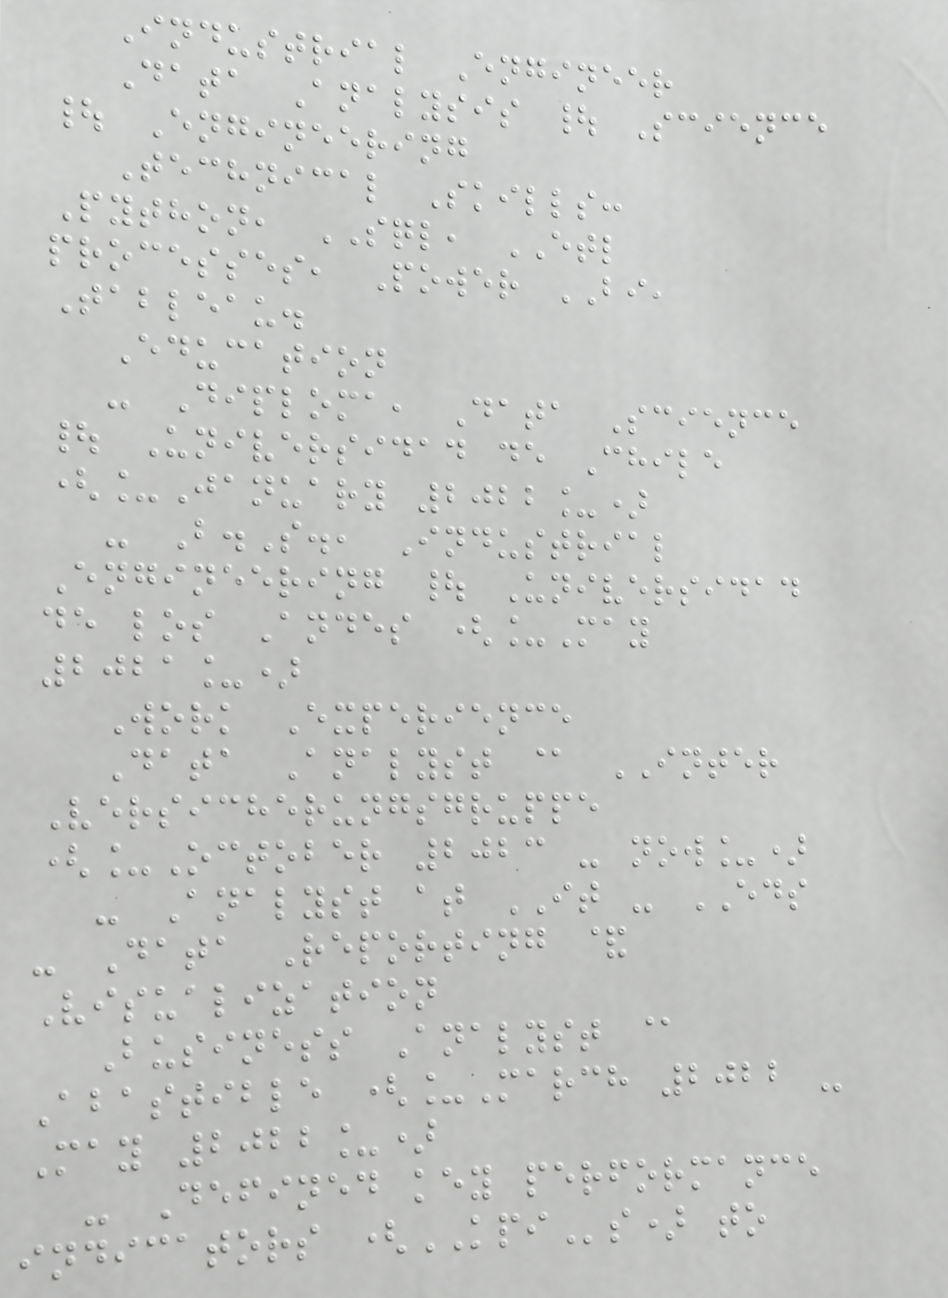Industrial Engineer
Data Analysis | Science
| Engineering
Technical Skills:
Python, SQL, ETL
processes, Power BI,
Tableau.
Education
- Diploma, Data Science
| Universidad de Chile
(_January 2022_)
- B.S., Industrial
Engineering | Universidad
de los Andes (_May
2021_)
Work Experience
Data Analyst @ INTER
Versicherungsgruppe
(_October 2023 - now_)
- Analyst at IT - EDS
- Data Reporting &
Visualization
Business Analyst @
Abastible (_March 2022 -
May 2022_)
- Defined key performance
indicators (KPIs) to
